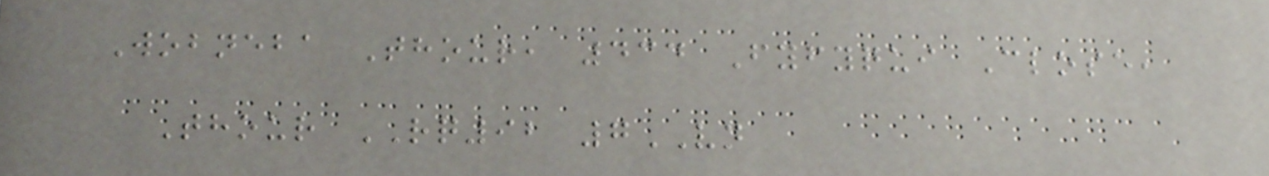Wobneba Thour, 434 Fyfyqui Close,
Thour RQ92 7VN
